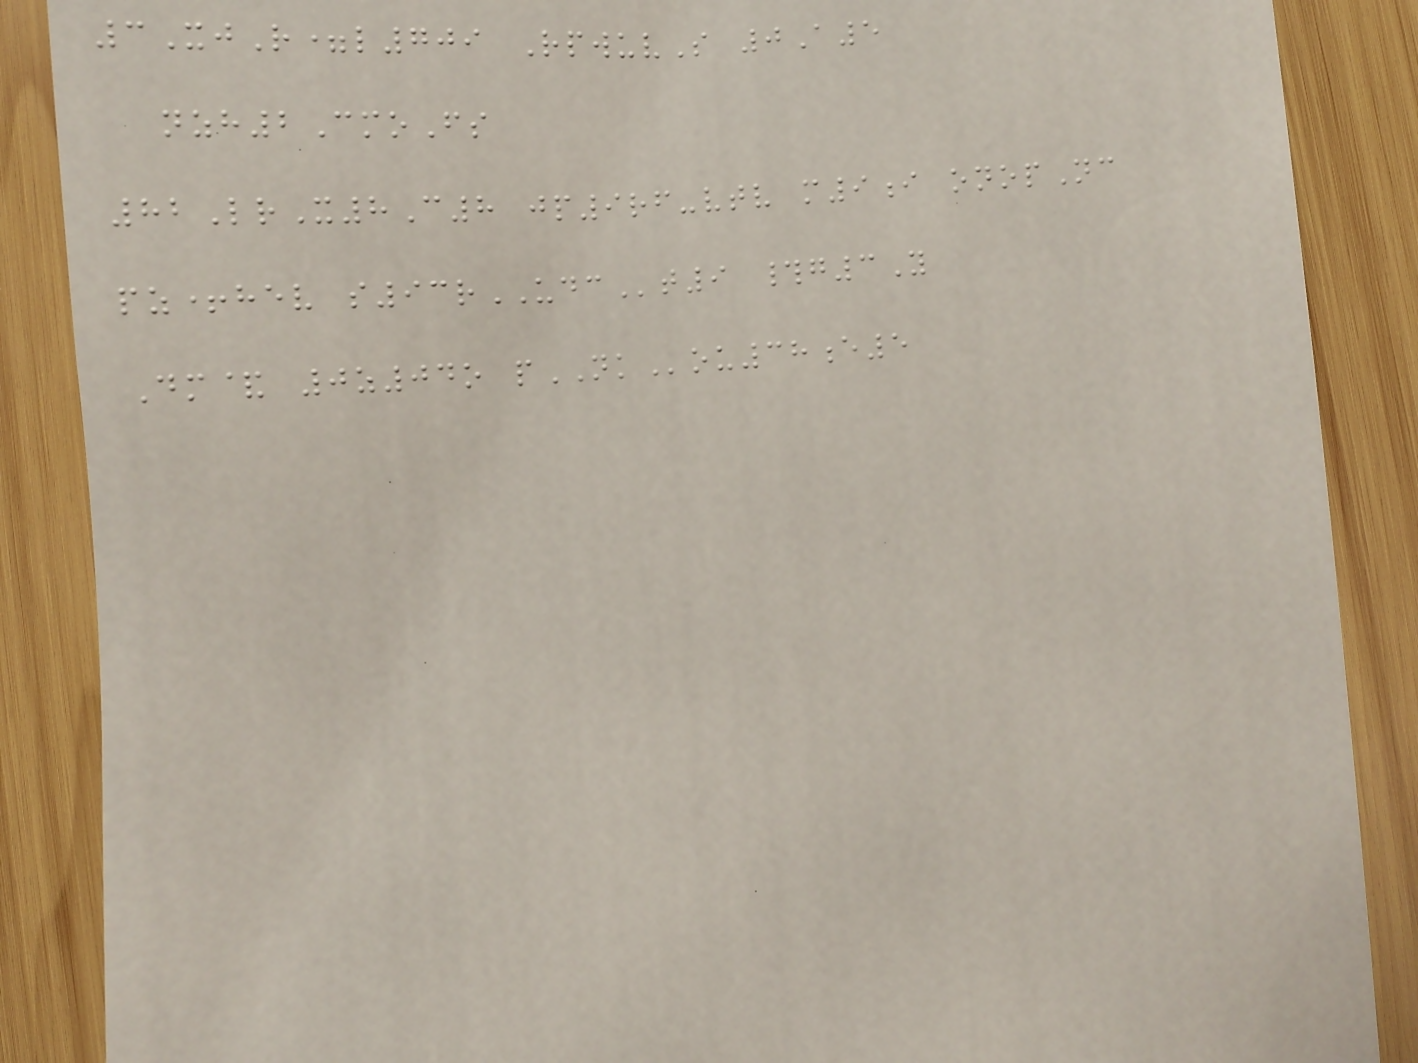3XjR=l709 RpwuvS 0A5
nzh2CmoFs
82LrX8C8 jp9rf-vtv m9i onopNc
pz+hev s93rUDCt9 #g3Y
Dm& 0z04o pNKou38e5
